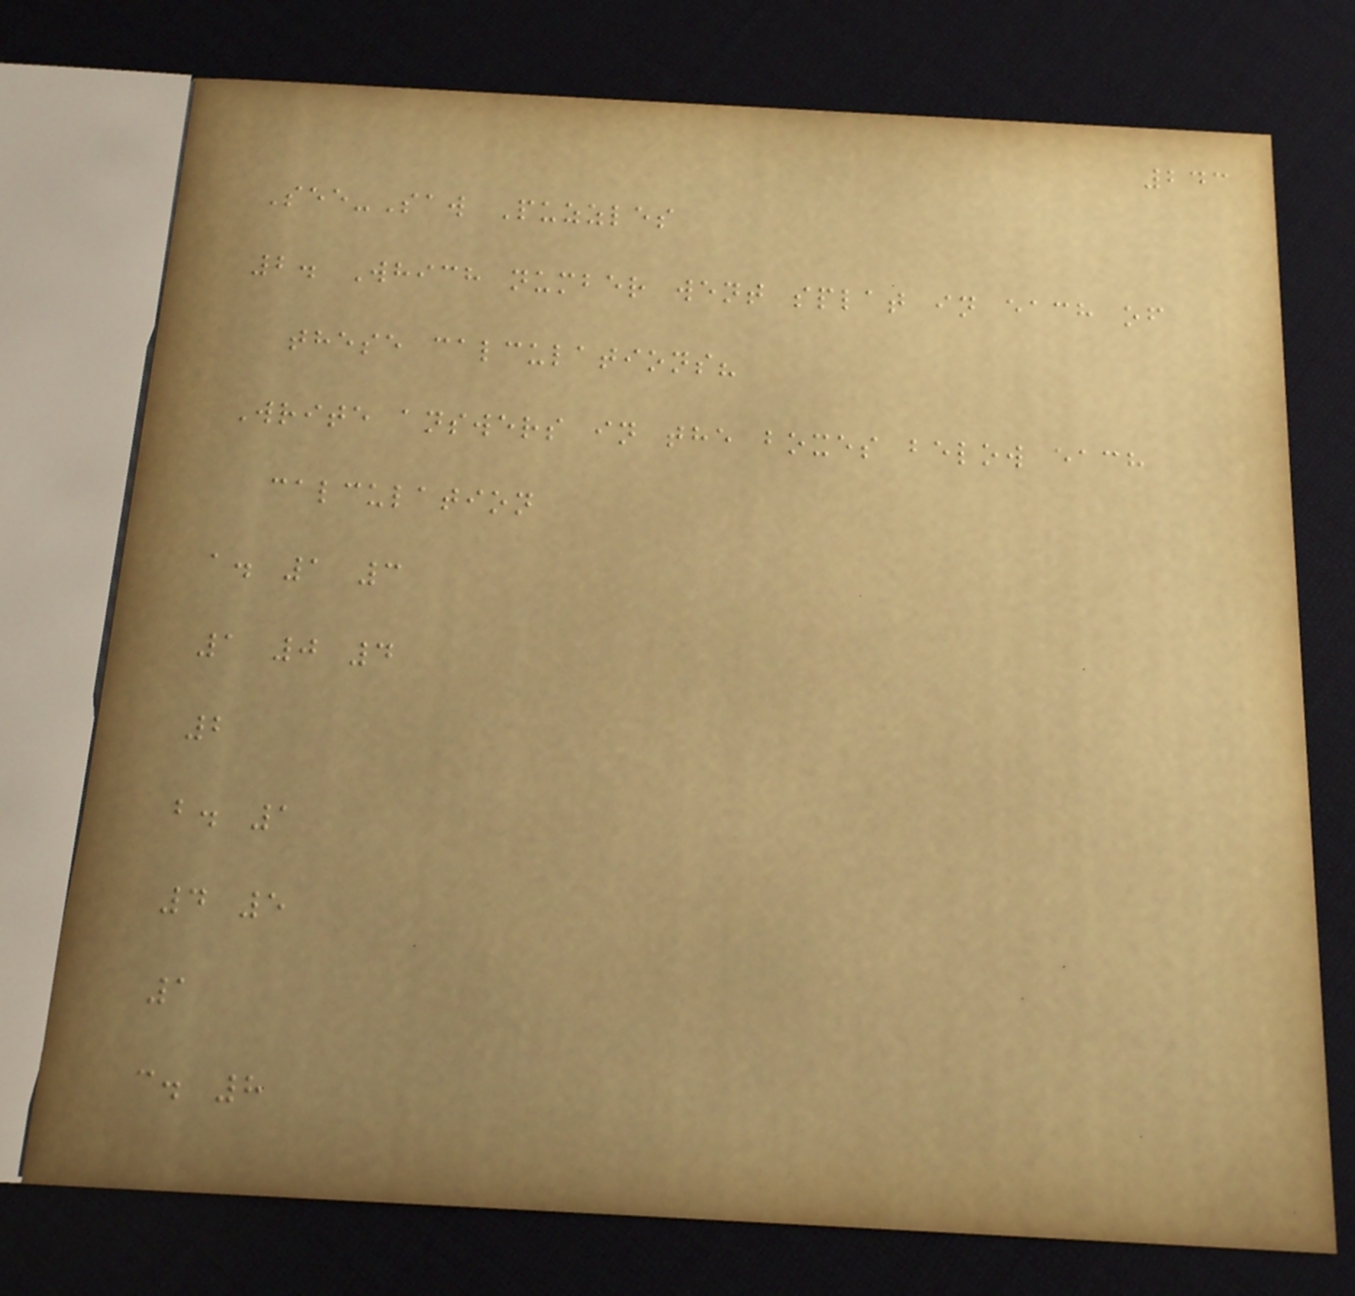243
See-Saw Puzzles
2. Which number went splat in each of
these calculations?
Write answers in the boxes below each
calculation
a. 1 3
1 0 4
2
b. 1
4 5
1
c. 8
